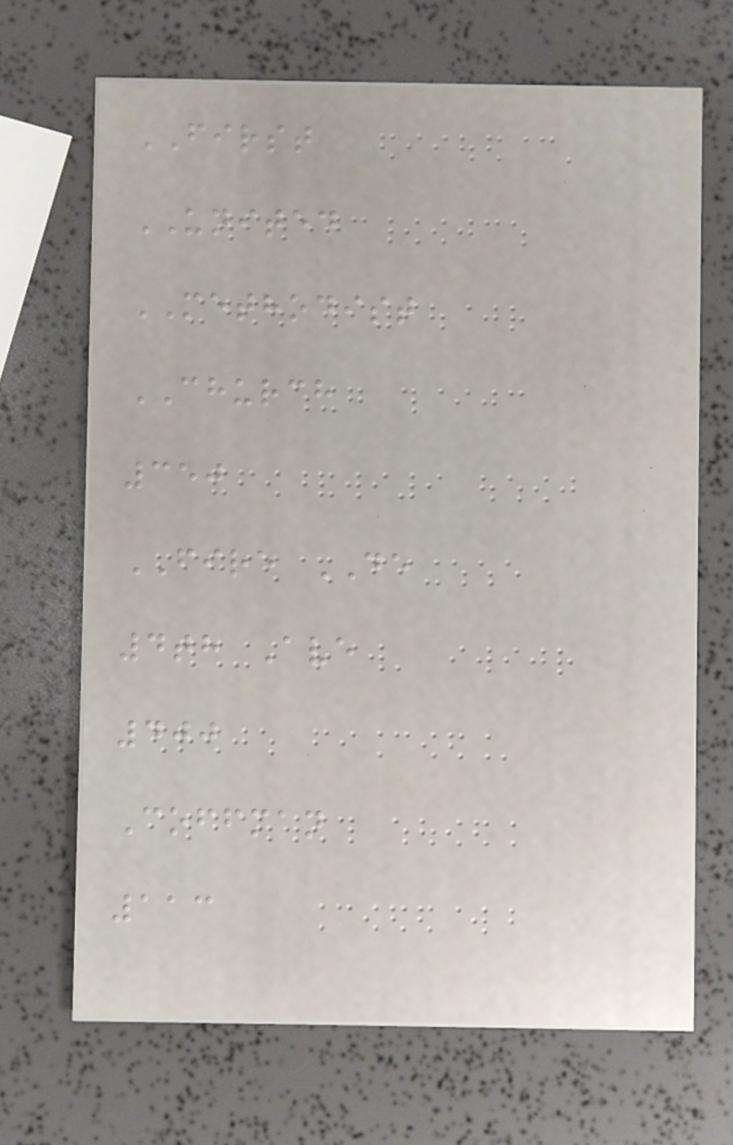FIRST
UNITED
METHODIST
CHURCH
350
FIRE DE
4th Ave
400
Coffman
113
